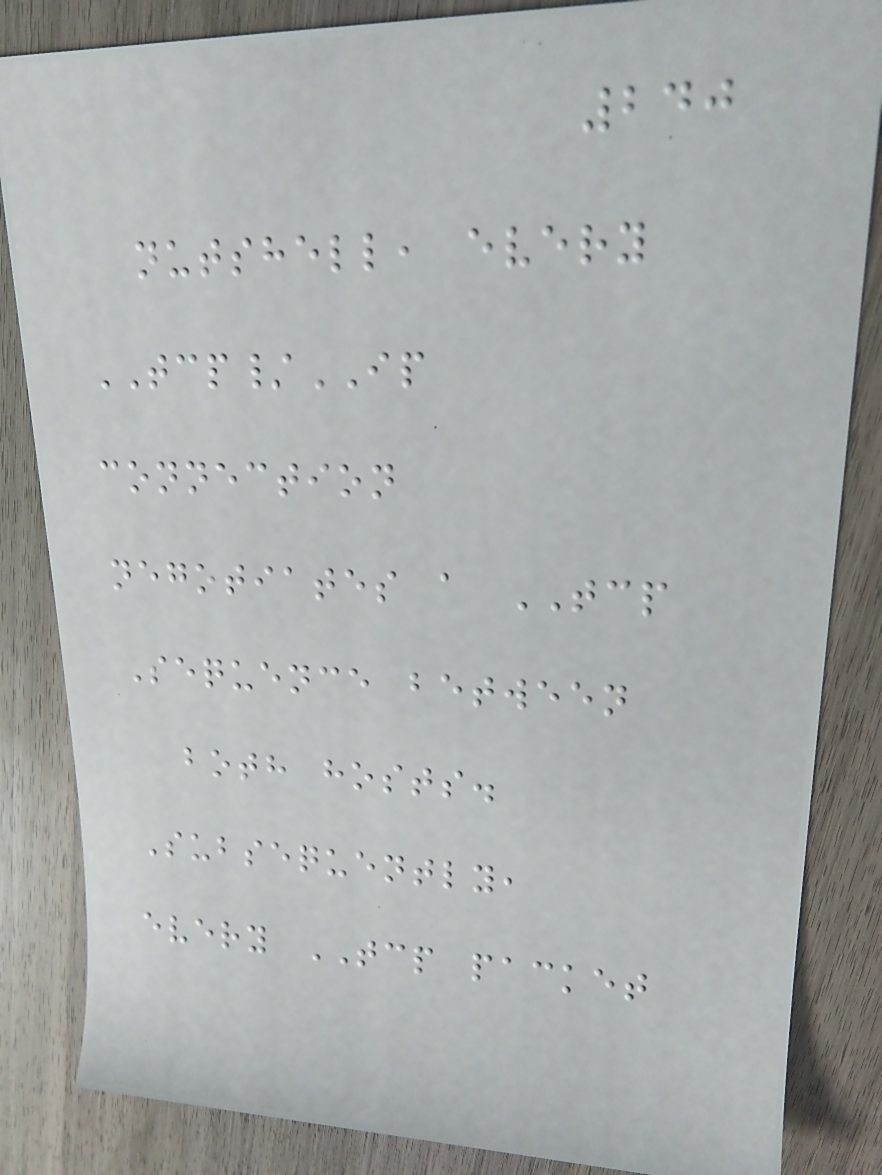240
nutshell, every
TCP/IP
connection
negotiates a TCP
Sequence between
both hosts.
Subsequently,
every TCP packet
